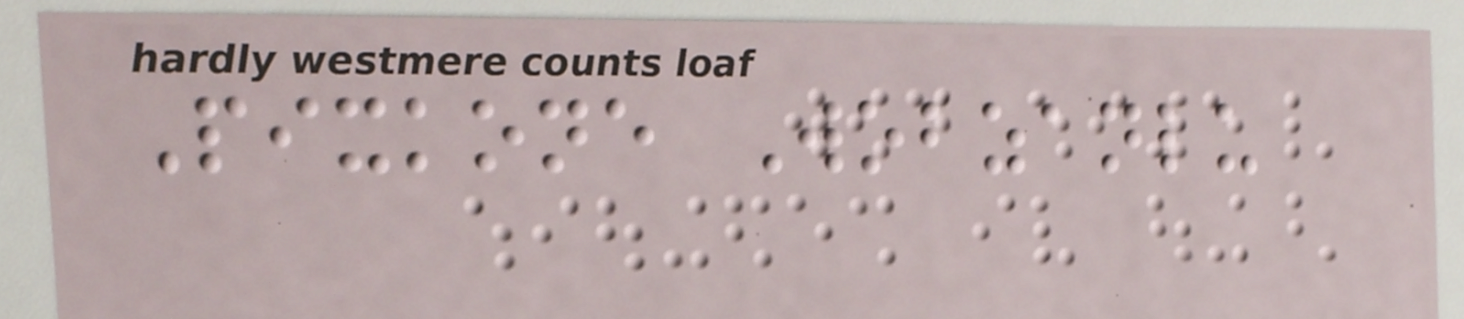Pixkone Wobzanlu
